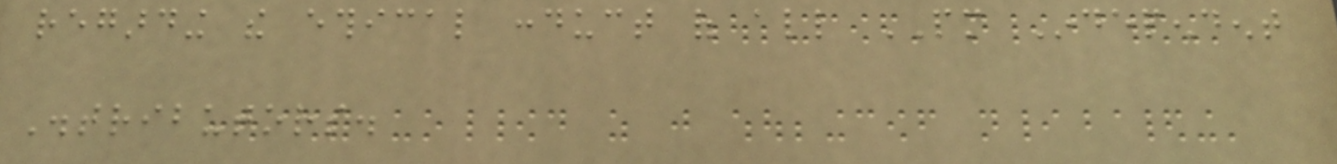regarding the ethical conduct of all PM Independent
Distributors.
